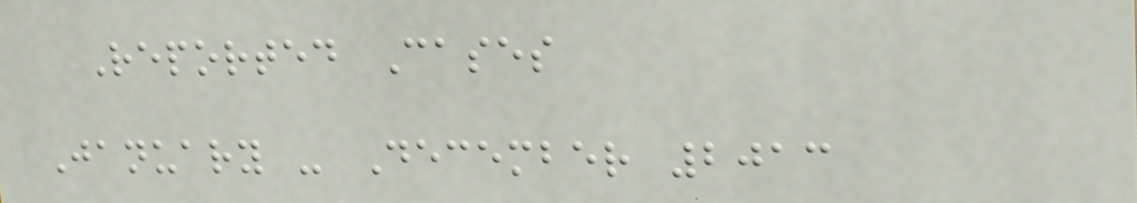Reported Cases
January - December 2013
